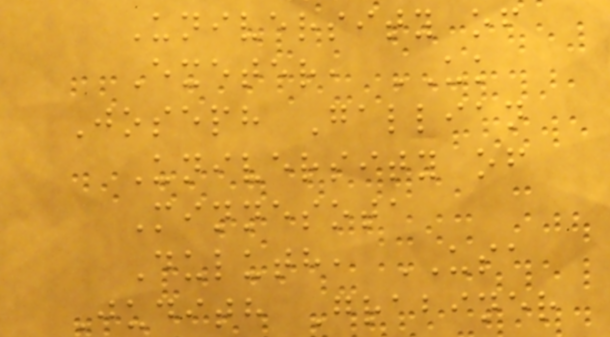University of
Exeter, UK
Joseph Gallian
University of
Minnesota
Duluth, USA
Judith Grabiner
